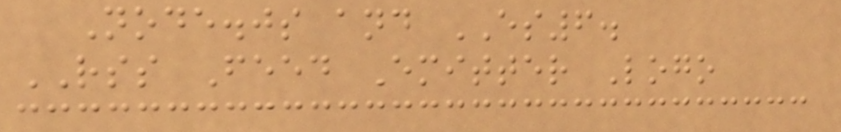Node.js and ES6.
RSS Feed Emitter Logo
